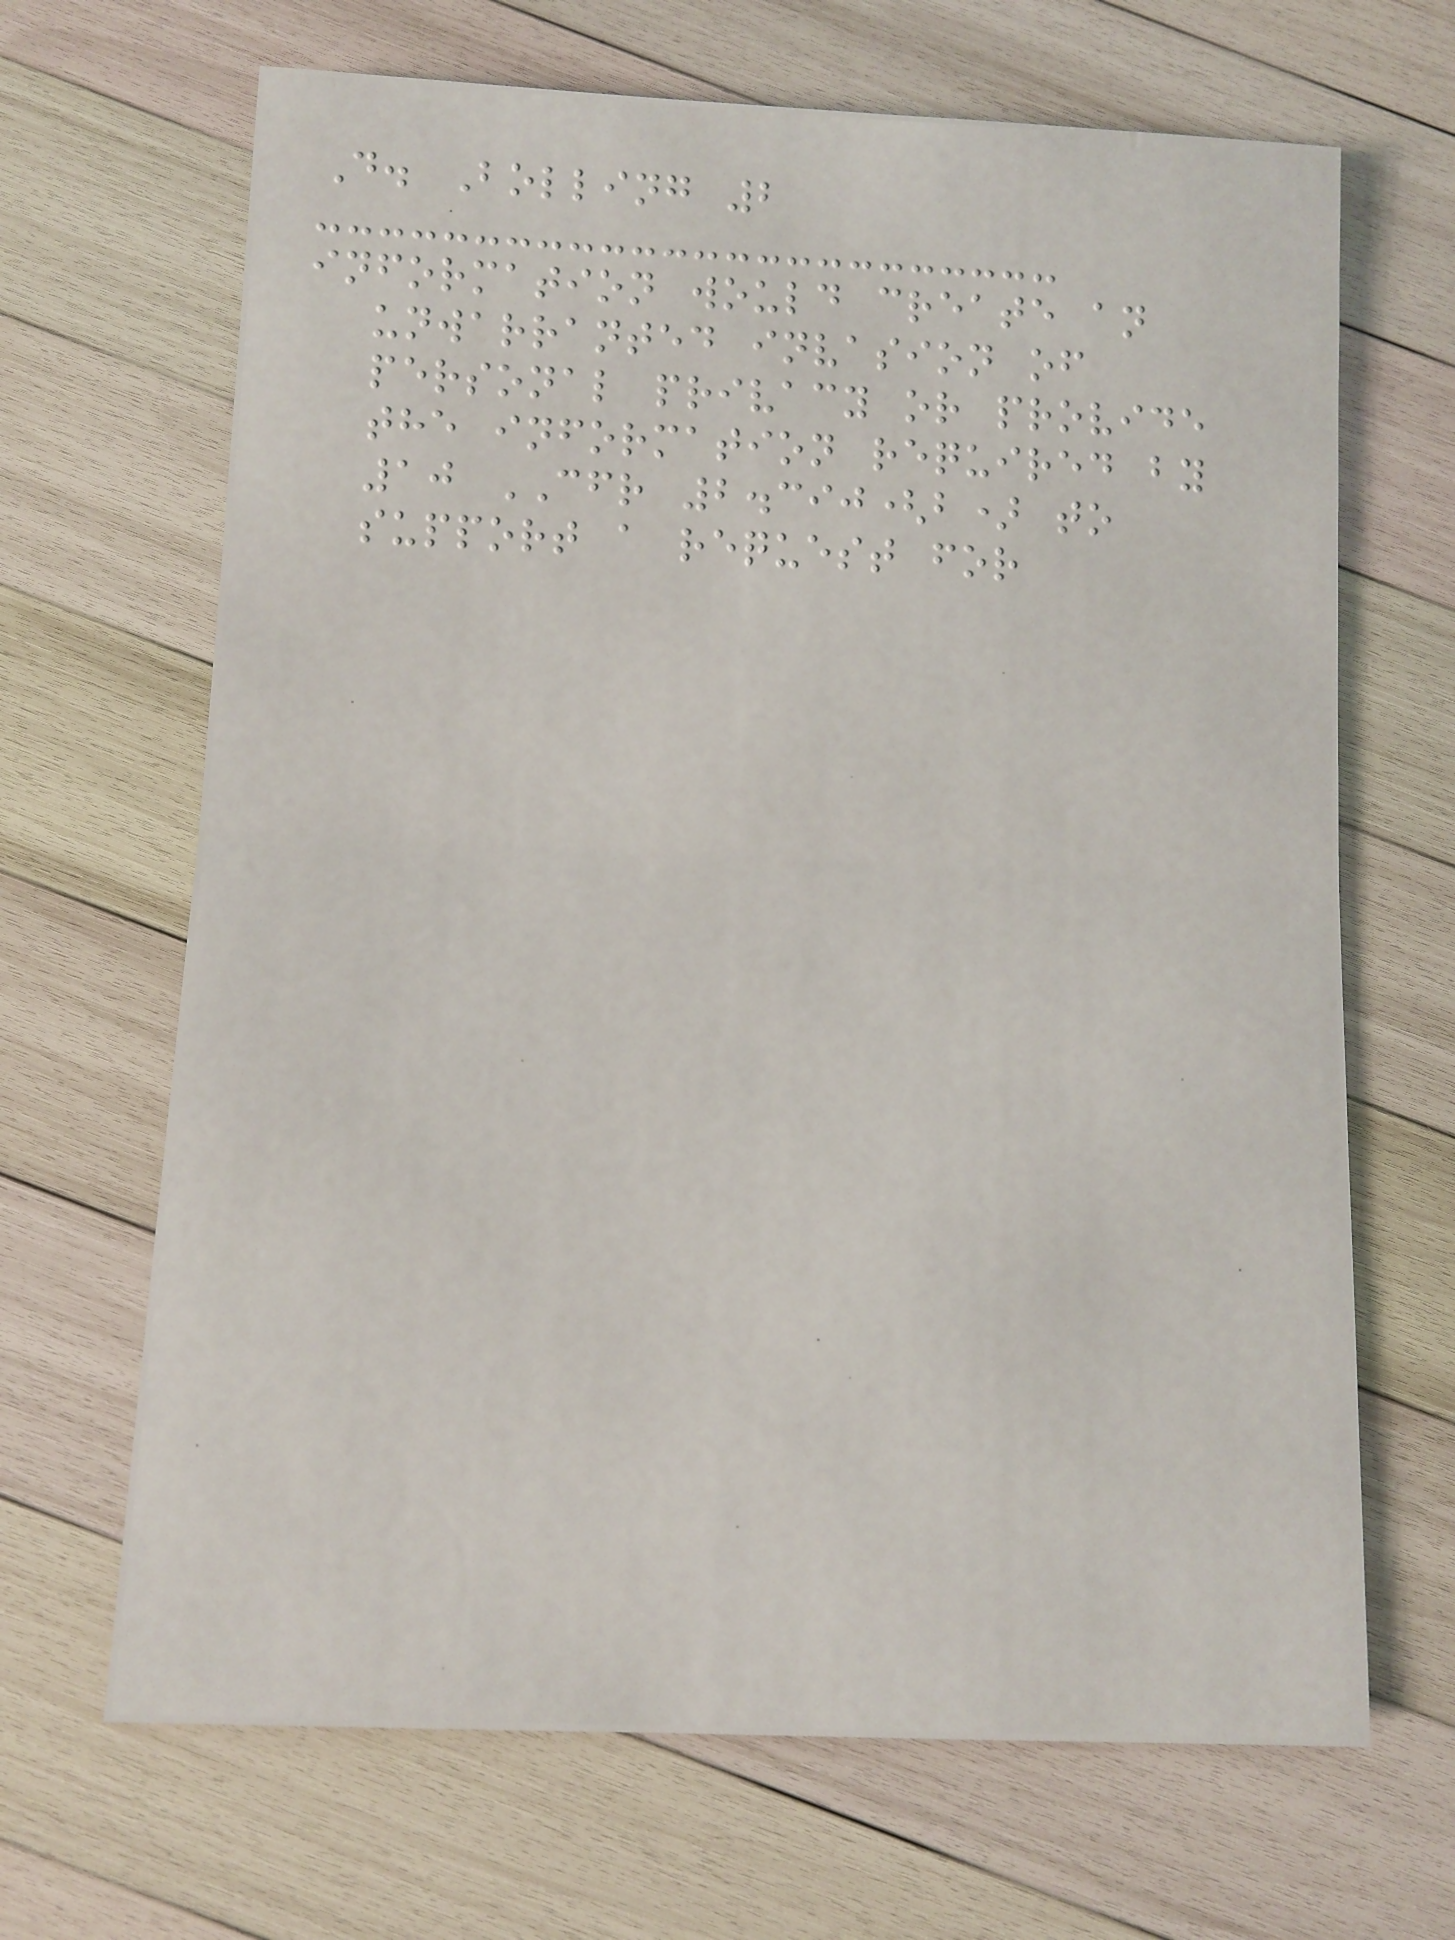D. Bolling 2
information would create an
unwarranted invasion of
personal privacy or provide
the information required by
10 CFR 2.390(b) to
support a request for
